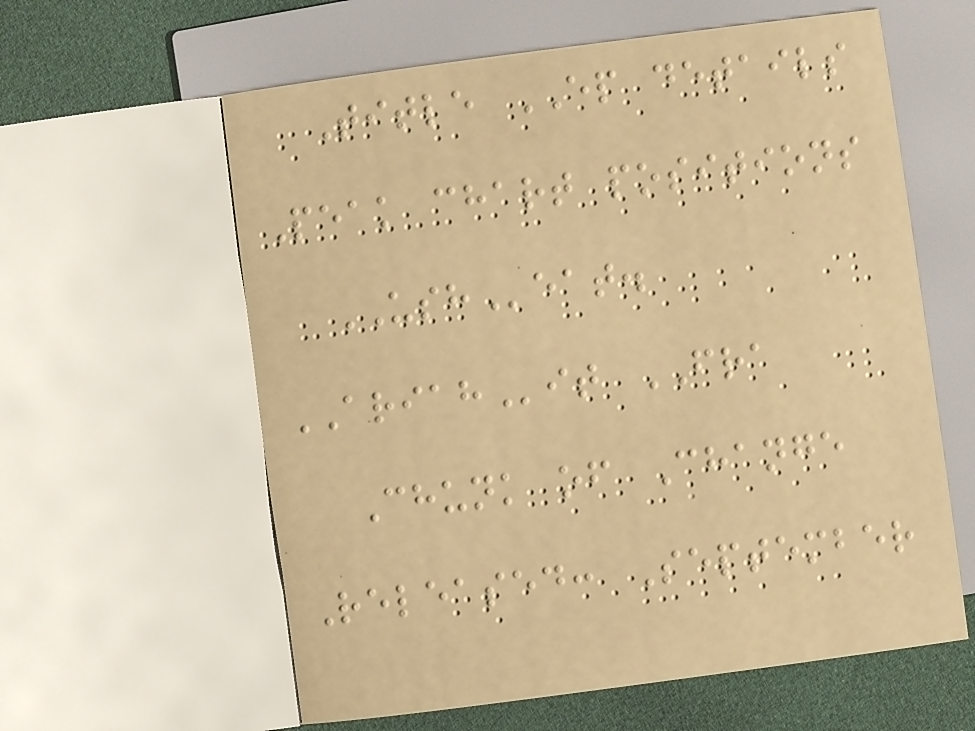Title EP details
Peak chart positions
USHeat.
ARIAHit FRA
Chunk of Change
Released: September
